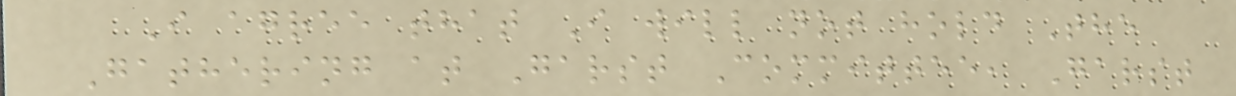I agree that I will not hold The
Gathering at Garst Committee, Garst
